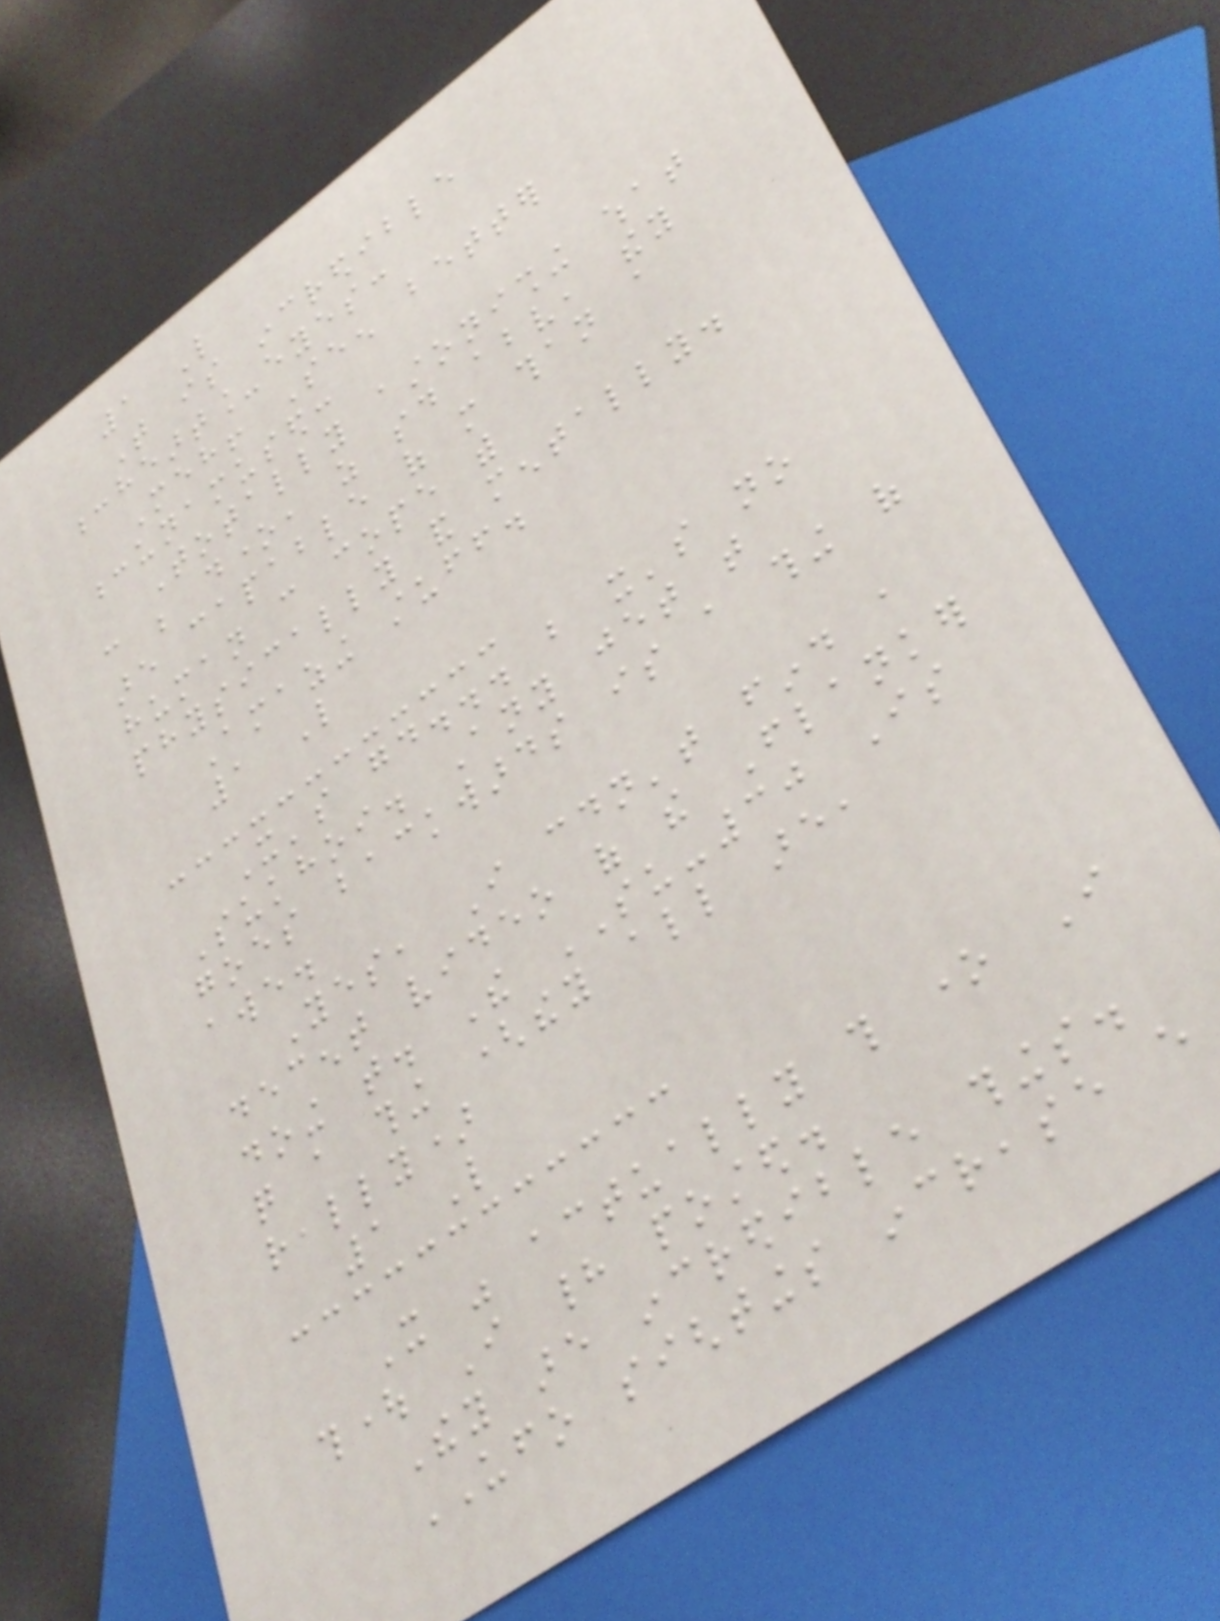1 Like
That is incredible
:heart_eyes:
Meh! Seen better
:unamused:
Totally astonishing what
can be done, as said above, they
are capable of more than a
human can cope with
physically and mentally.
Amazing stuff.
1 Like
It's good... but it's no
Sukhoi. Any jet that
goes backwards is a thing of
awe.
Yes, I couldn't find a
decent video of the Flanker
doing that. The SU-30 Is
quite a thing (they all are,
really)
1 Like
It was actually this one I
thought I had posted.
They are incredible things.
UFO sightings increase every
